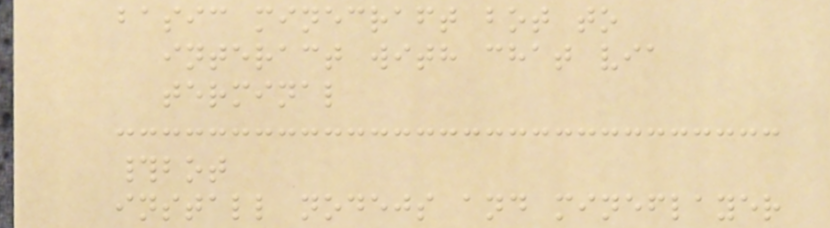basic minecraft bot to
interact with chat via
terminal
#bot
install nodejs and mineflayer
